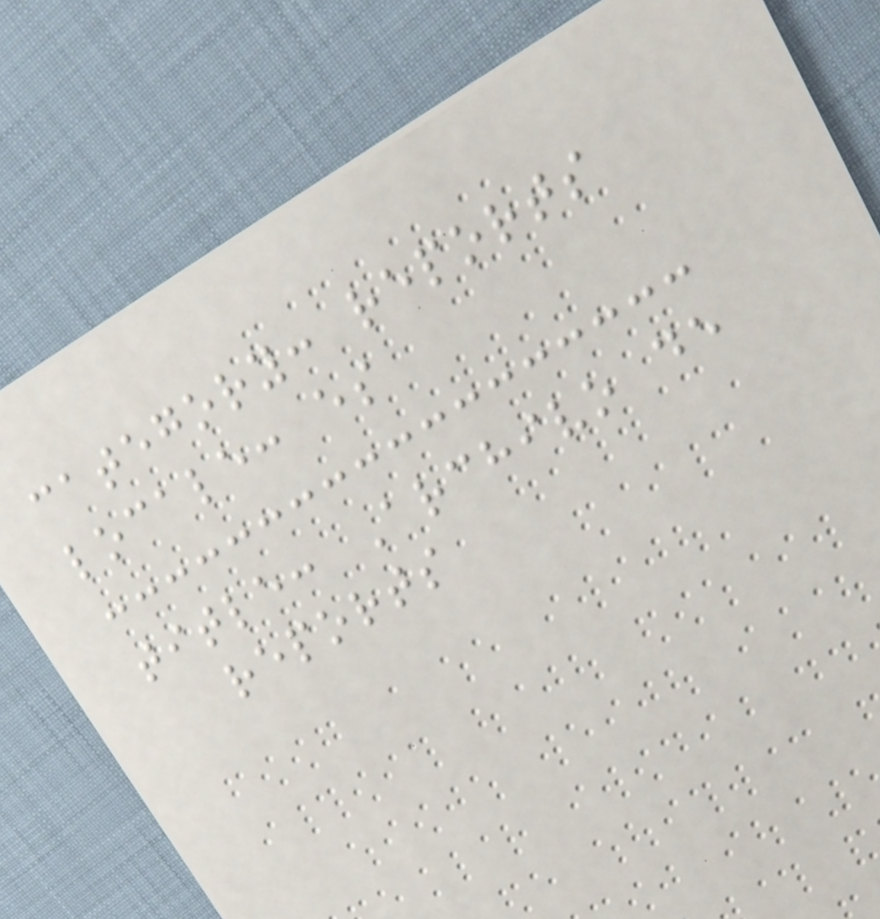category: reports
locale: es
title: Archivo de
reports
